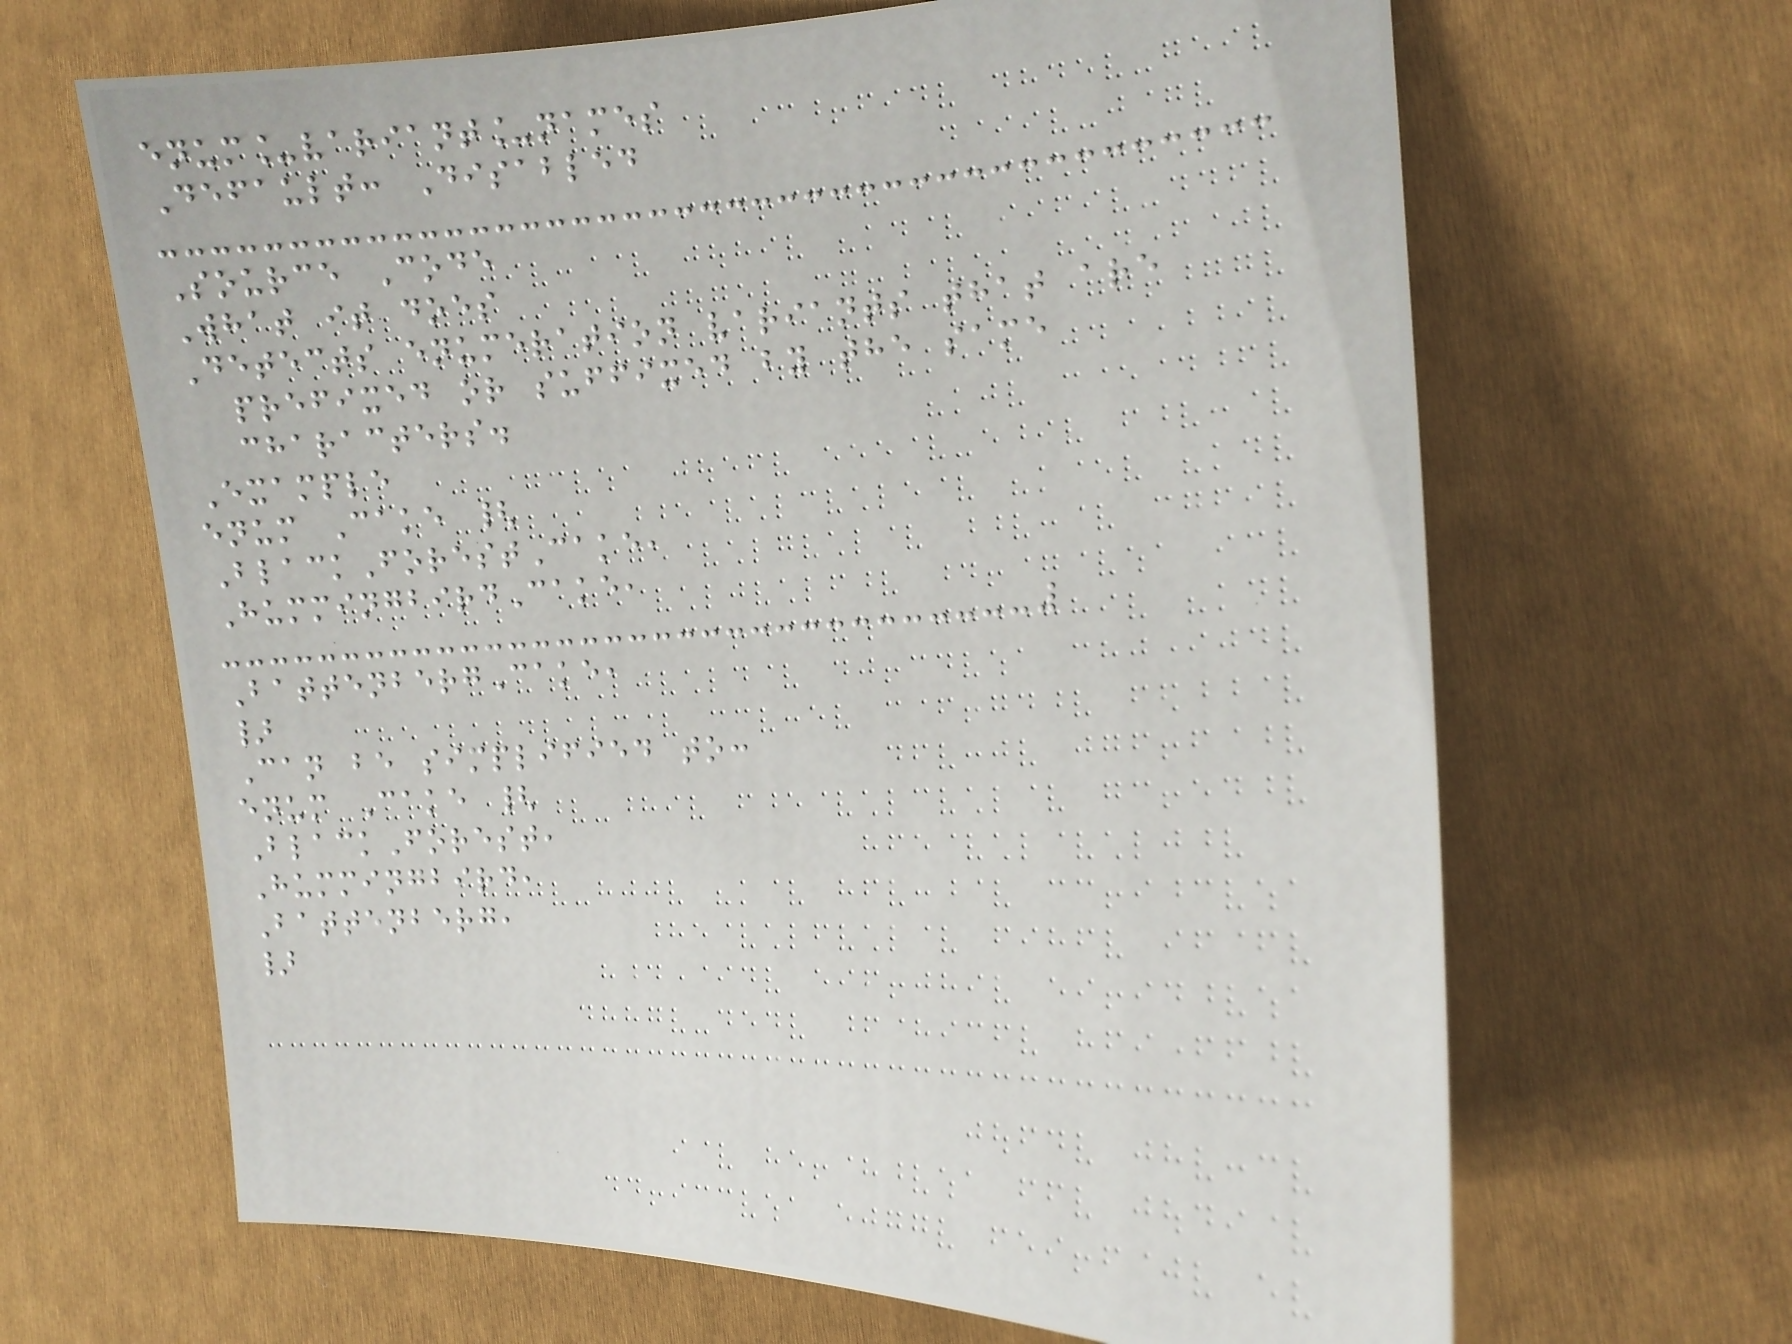enum_variant_names
Default: Disabled
Source Code
What it does
Detects enumeration variants that are
prefixed or suffixed by the same
characters.
Example
enum Cake {
BlackForestCake,
HummingbirdCake,
BattenbergCake,
}
Can be simplified to:
enum Cake {
BlackForest,
Hummingbird,
Battenberg,
}
